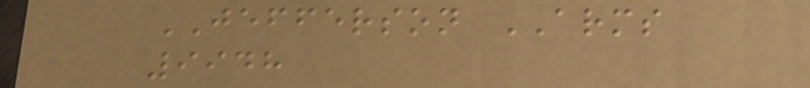JEFFERSON ARMS
9948
